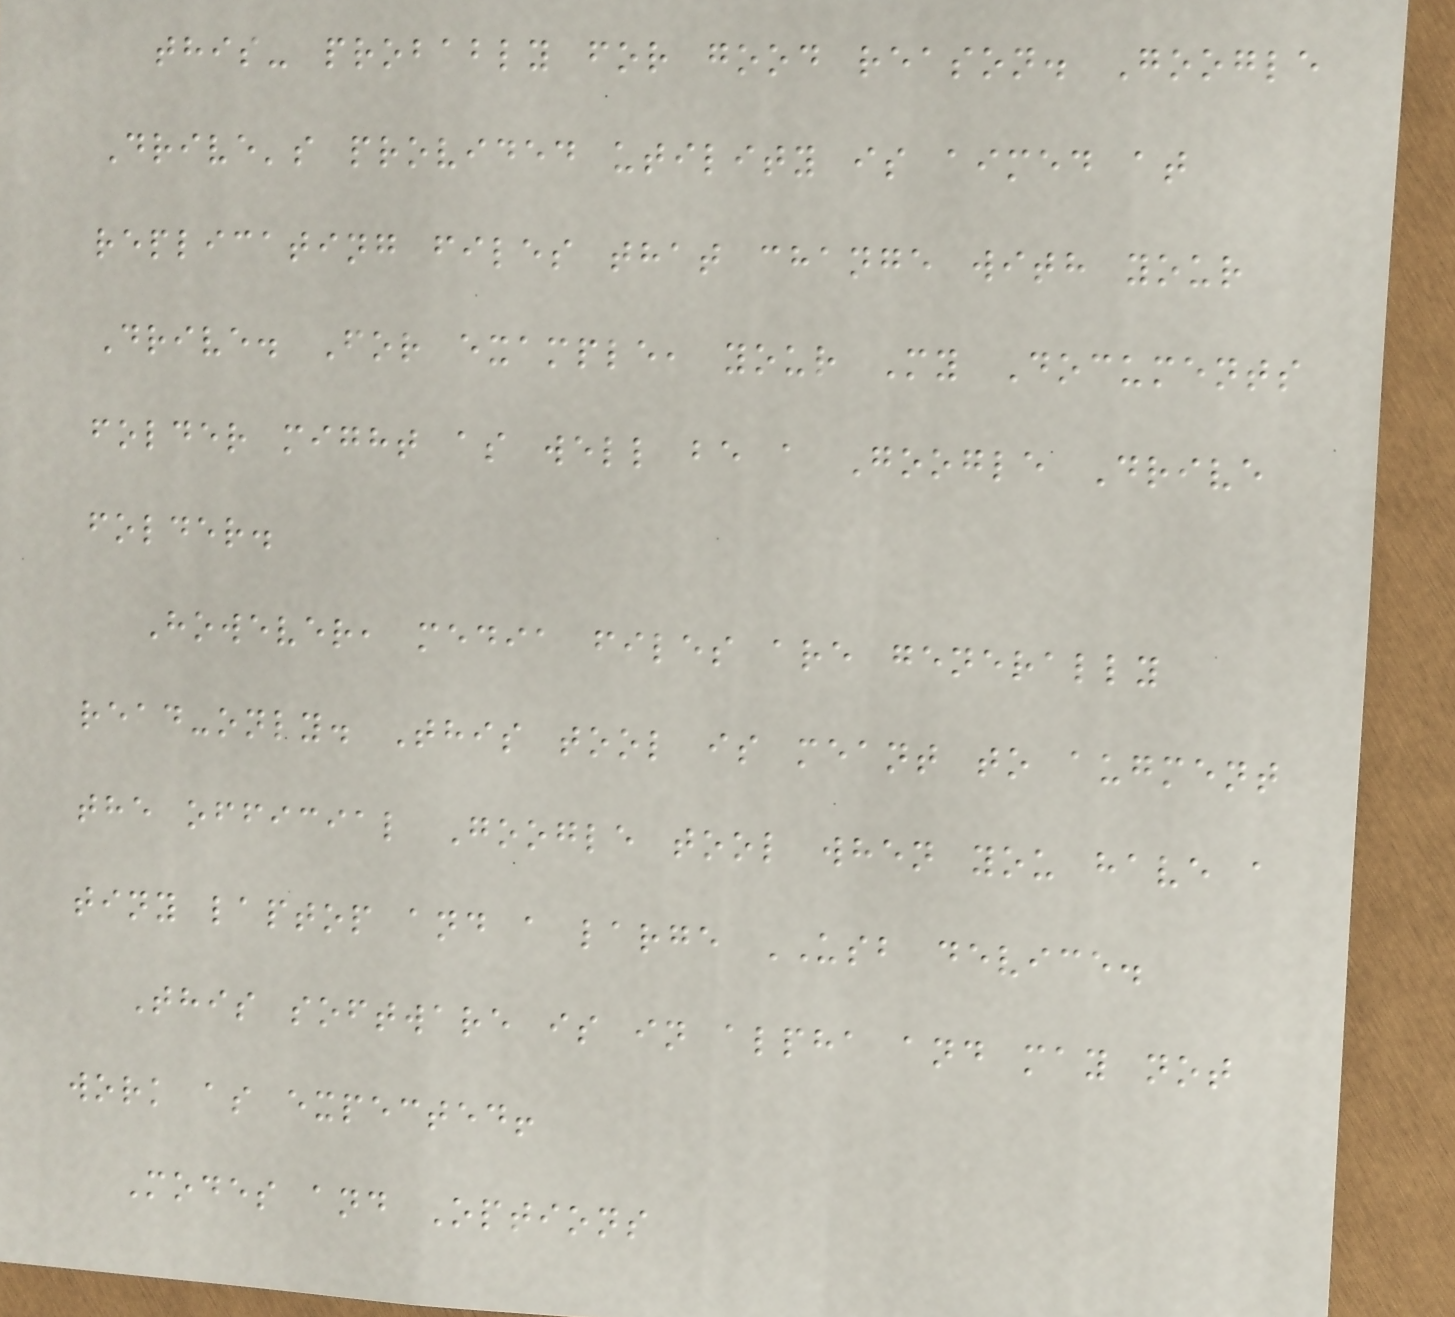this- probably for good reason. Google
Drive's provided utility is aimed at
replicating files that change with your
Drive. For example, your My Documents
folder might as well be a Google Drive
folder.
However, media files are generally
read-only. This tool is meant to augment
the official Google tool when you have a
tiny laptop and a large USB device.
This software is in alpha and may not
work as expected!
Modes and Options
